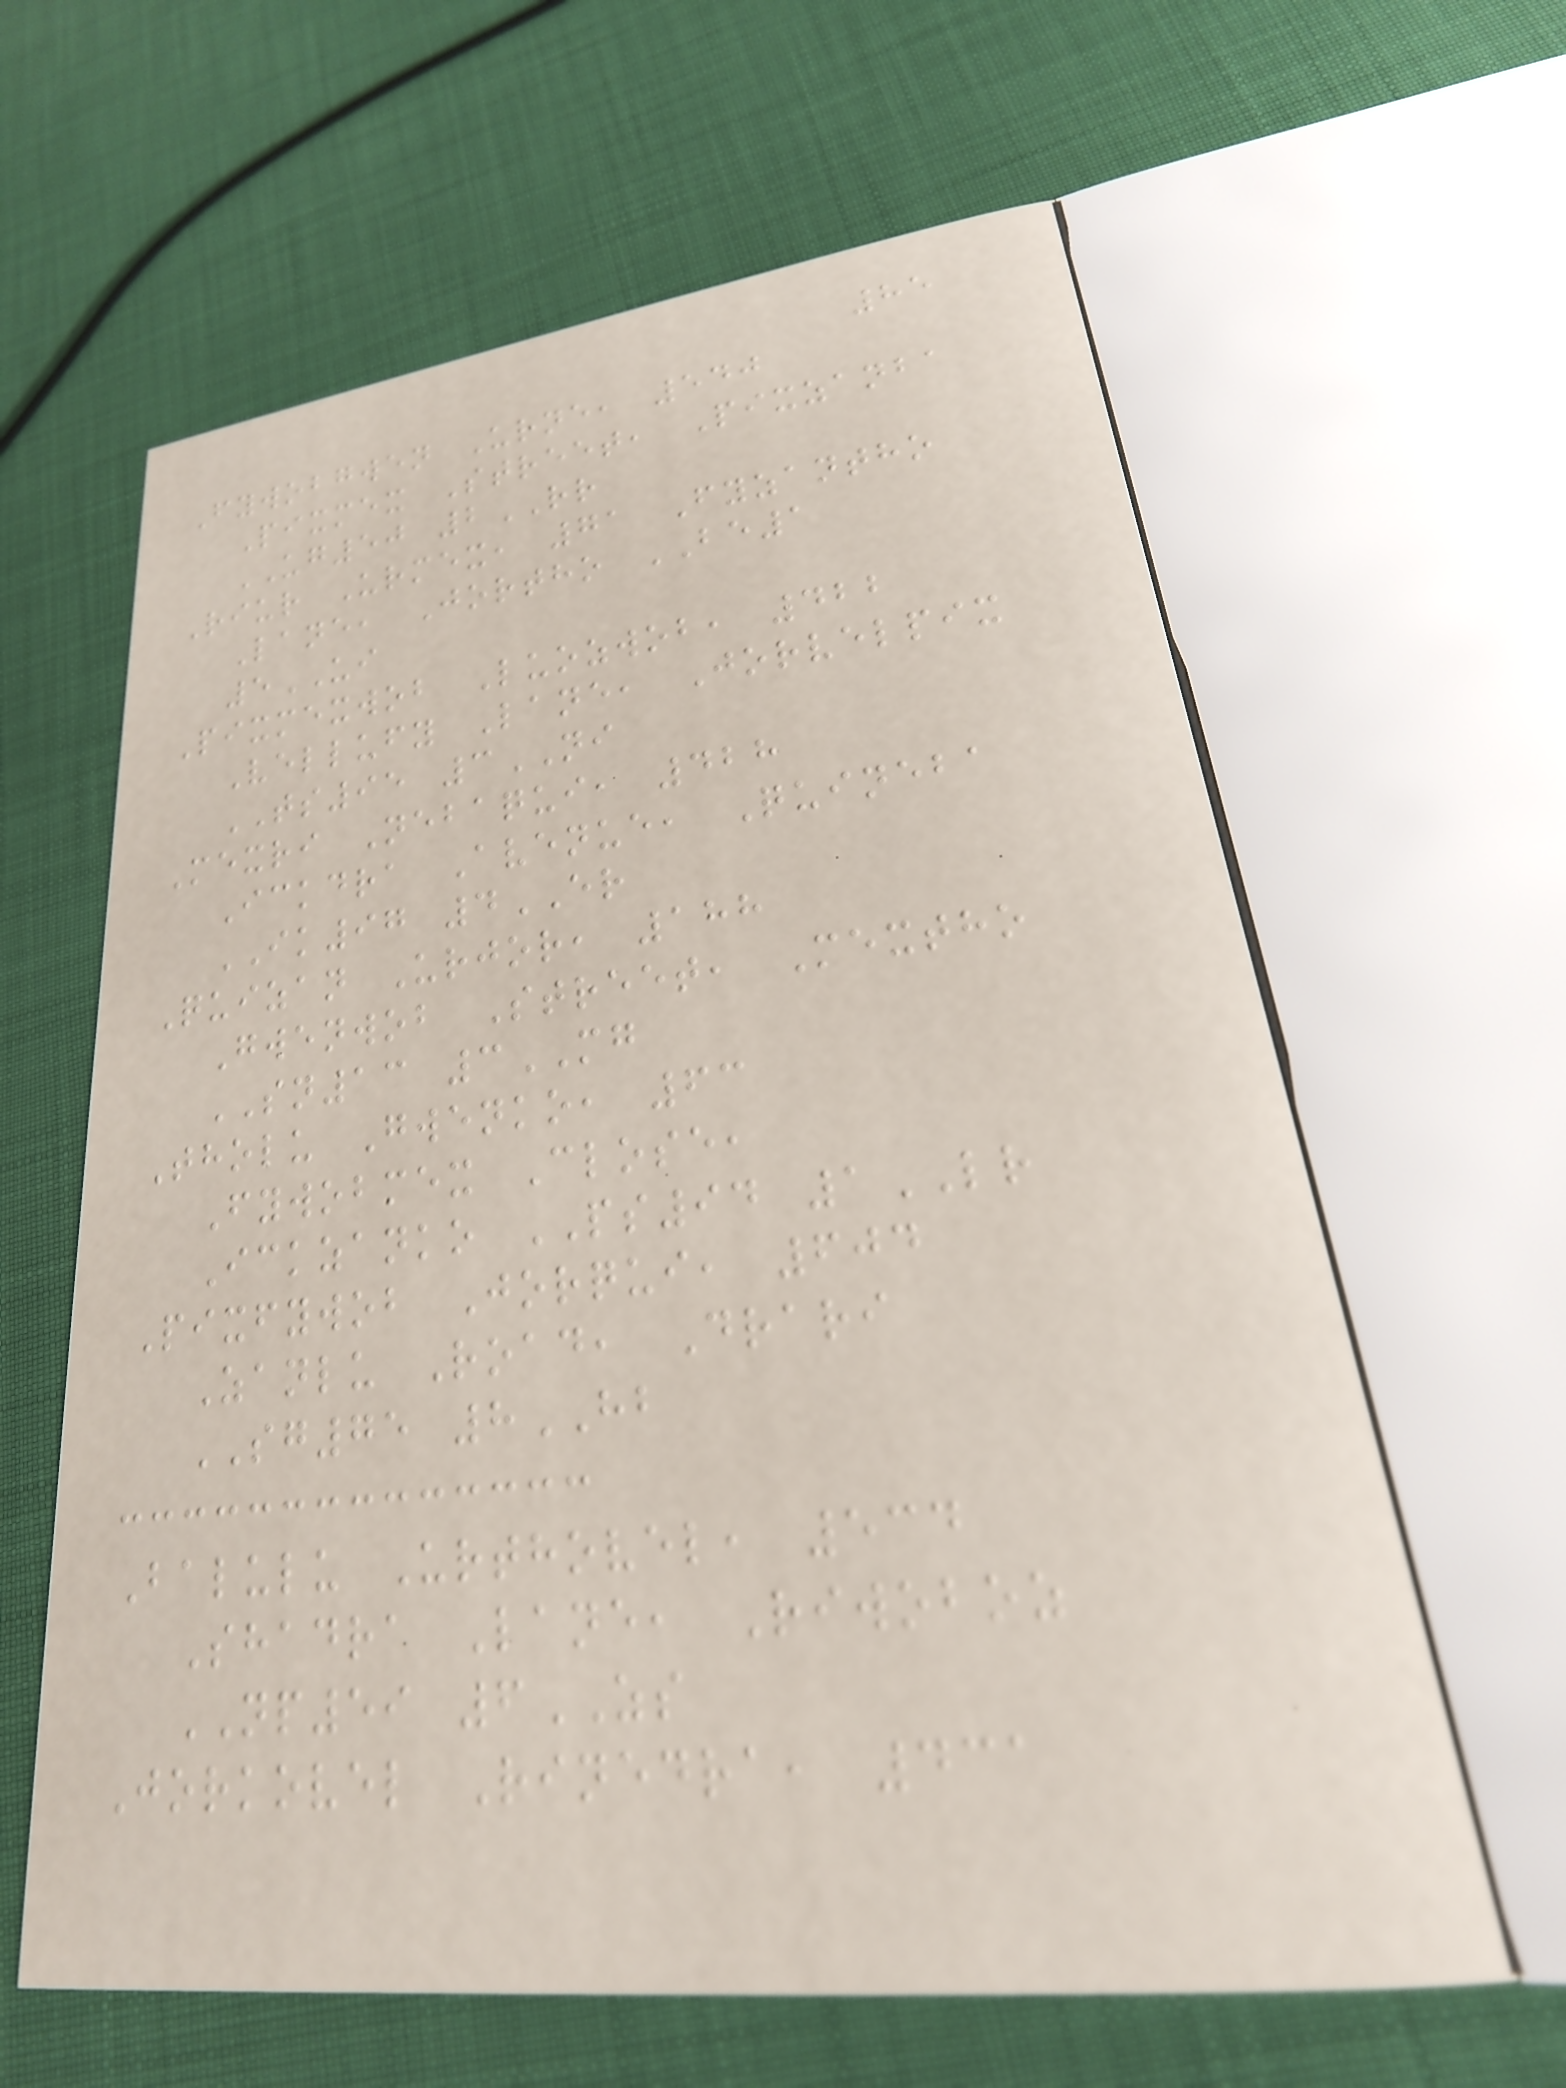85
Fywobgwen Urne, 540
Pixmex Street, Pixzanba
UG50 2RR
Riur Urmex, 71 Fyzantho
Lane, Jortho BE1
5UI
Pixmexwob Luozwob, 422
Vellufy Lane, Jorvelpix
TS95 3NI
Mexri Nebaqui, 428
Ickdra Avenue, Quineba
IK97 4ER
Quizan Urjor, 188
Gwenwob Street, Mextho
SN13 3MG
Tholu Gwenko, 63
Fywobmex Close,
Ickzanko PS94 1LR
Pixfywob Jorqui, 604
Zanlu Road, Drari
SG75 8HB
Balulu Urthovel, 534
Shadra Lane, Riwoboz
NP59 6ZS
Jorkovel Rinedra, 431
